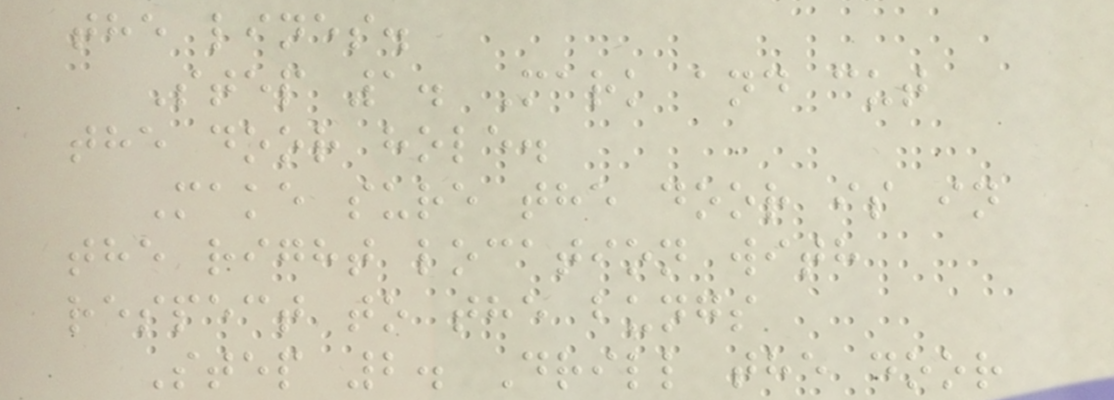the lines.
Step 1. Mark and cut
the door hole.
Make sure the door is in
the right location with
respect to the bungs
Step 2. Drill the door
